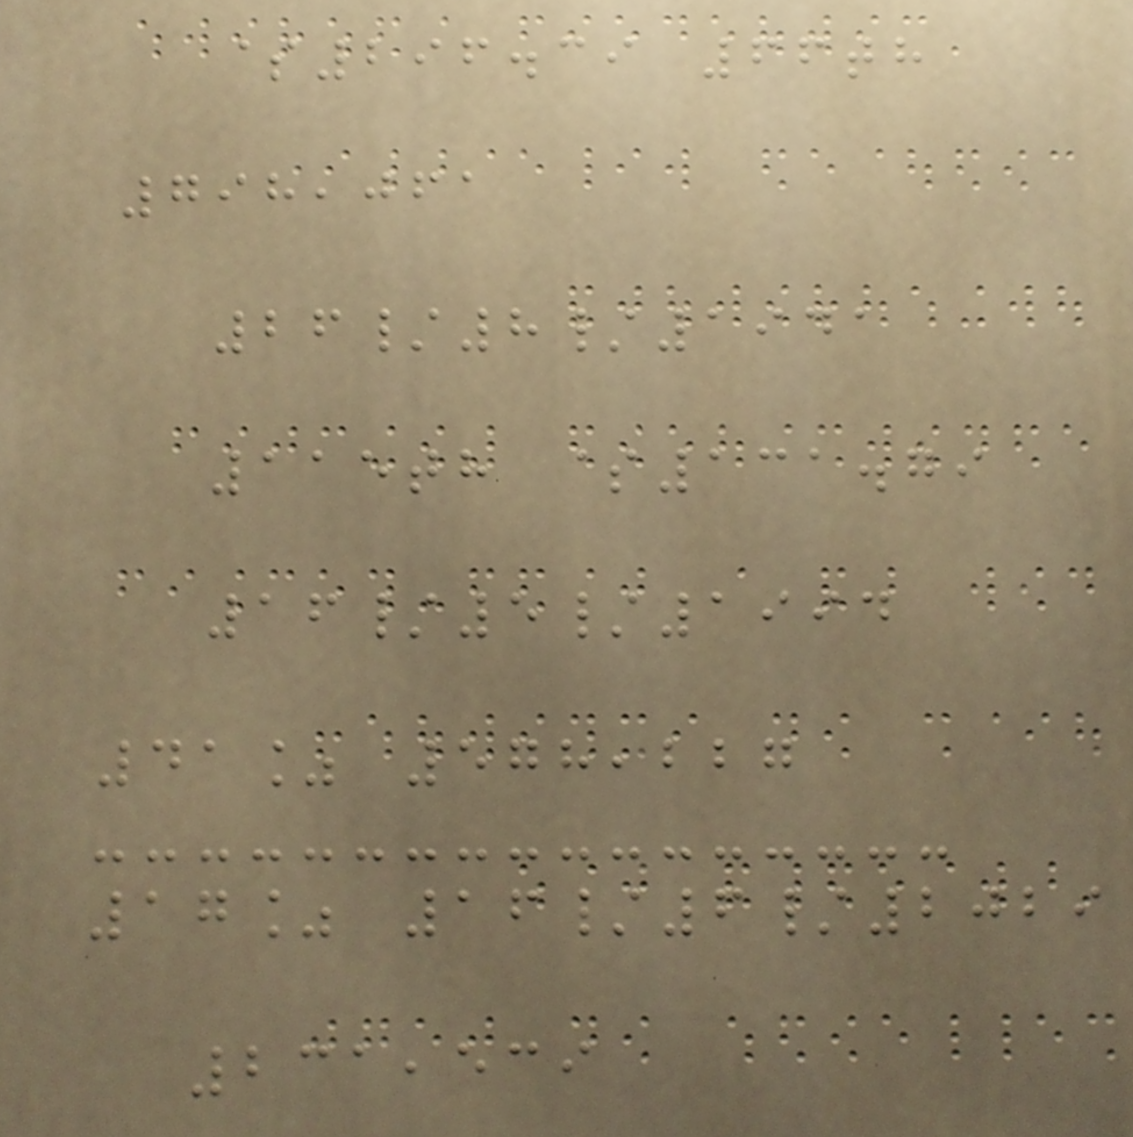$296.39 66th
798,061
26/8/1941
115th $131.79
16/5/1994
41% 578,227
17% 16/6/2029
231,539
